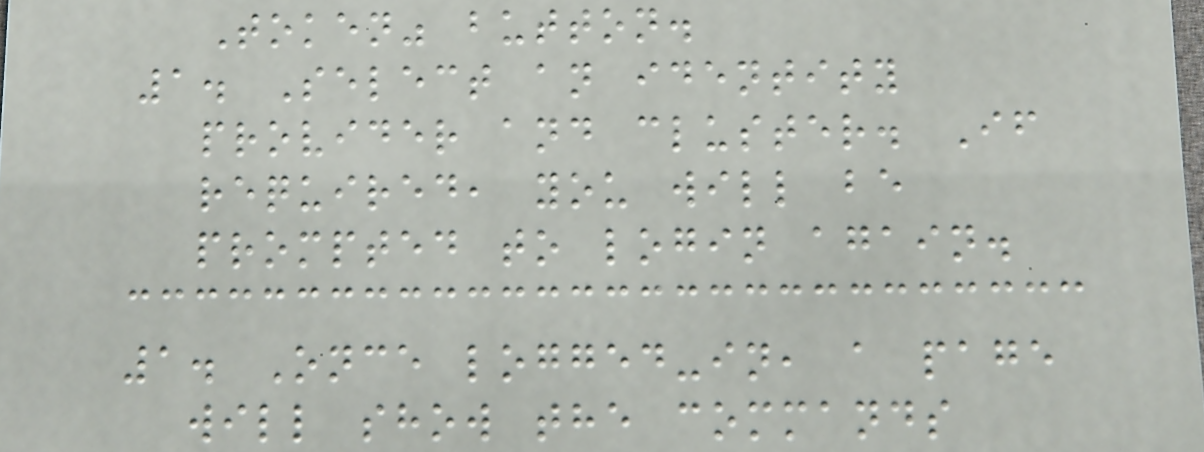Token" button.
1. Select an identity
provider and cluster. If
required, you will be
prompted to login again.
1. Once logged-in, a page
will show the commands
